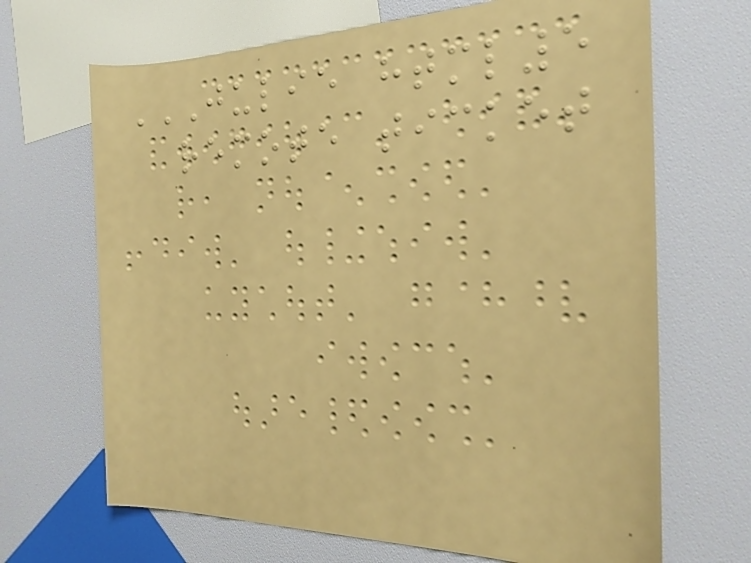JULIE HTML5
REMOTE TICKET
